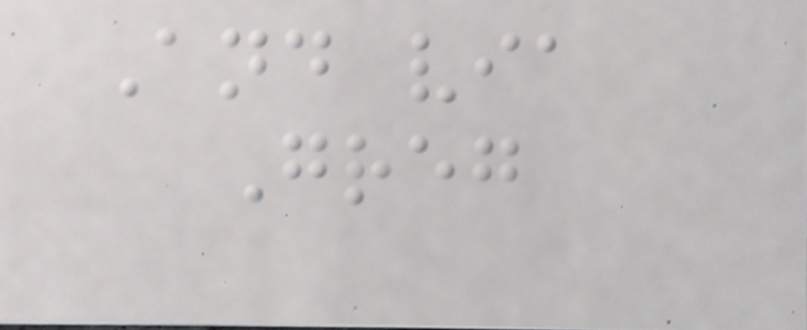And via
Greg
